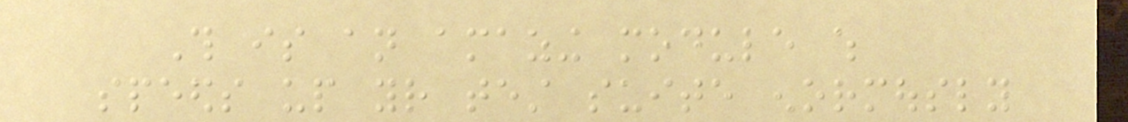This is an amazing module which
speeds up your test suite enormously
